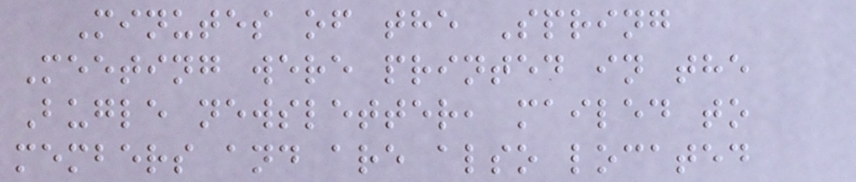Minutes of the Spring
Meeting were printed in the
Bugle newsletter, mailed to
members and are also located
